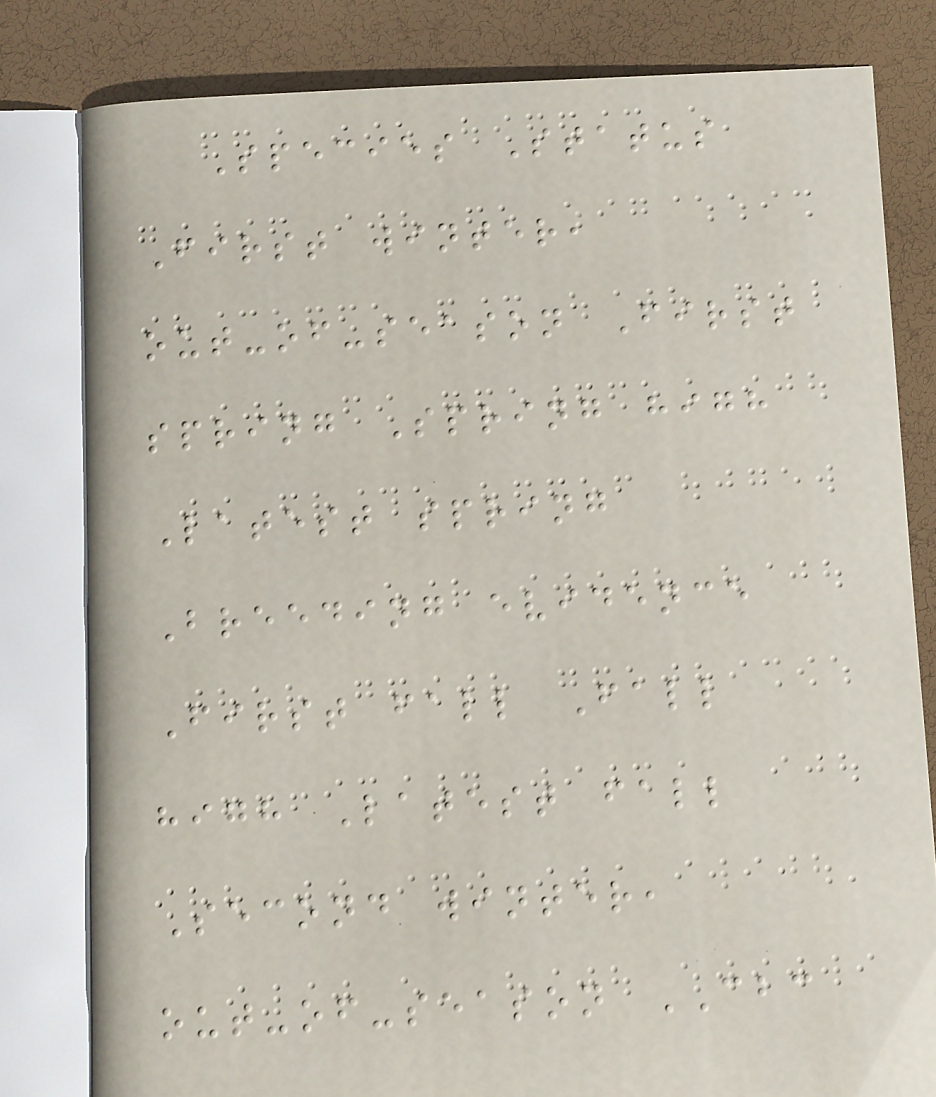Species Status
First winter,
out-of-season First
spring Spring high
Latest spring
Breeding evidence
First fall Fall
high Latest fall
Second winter,
out-of-season CBC
